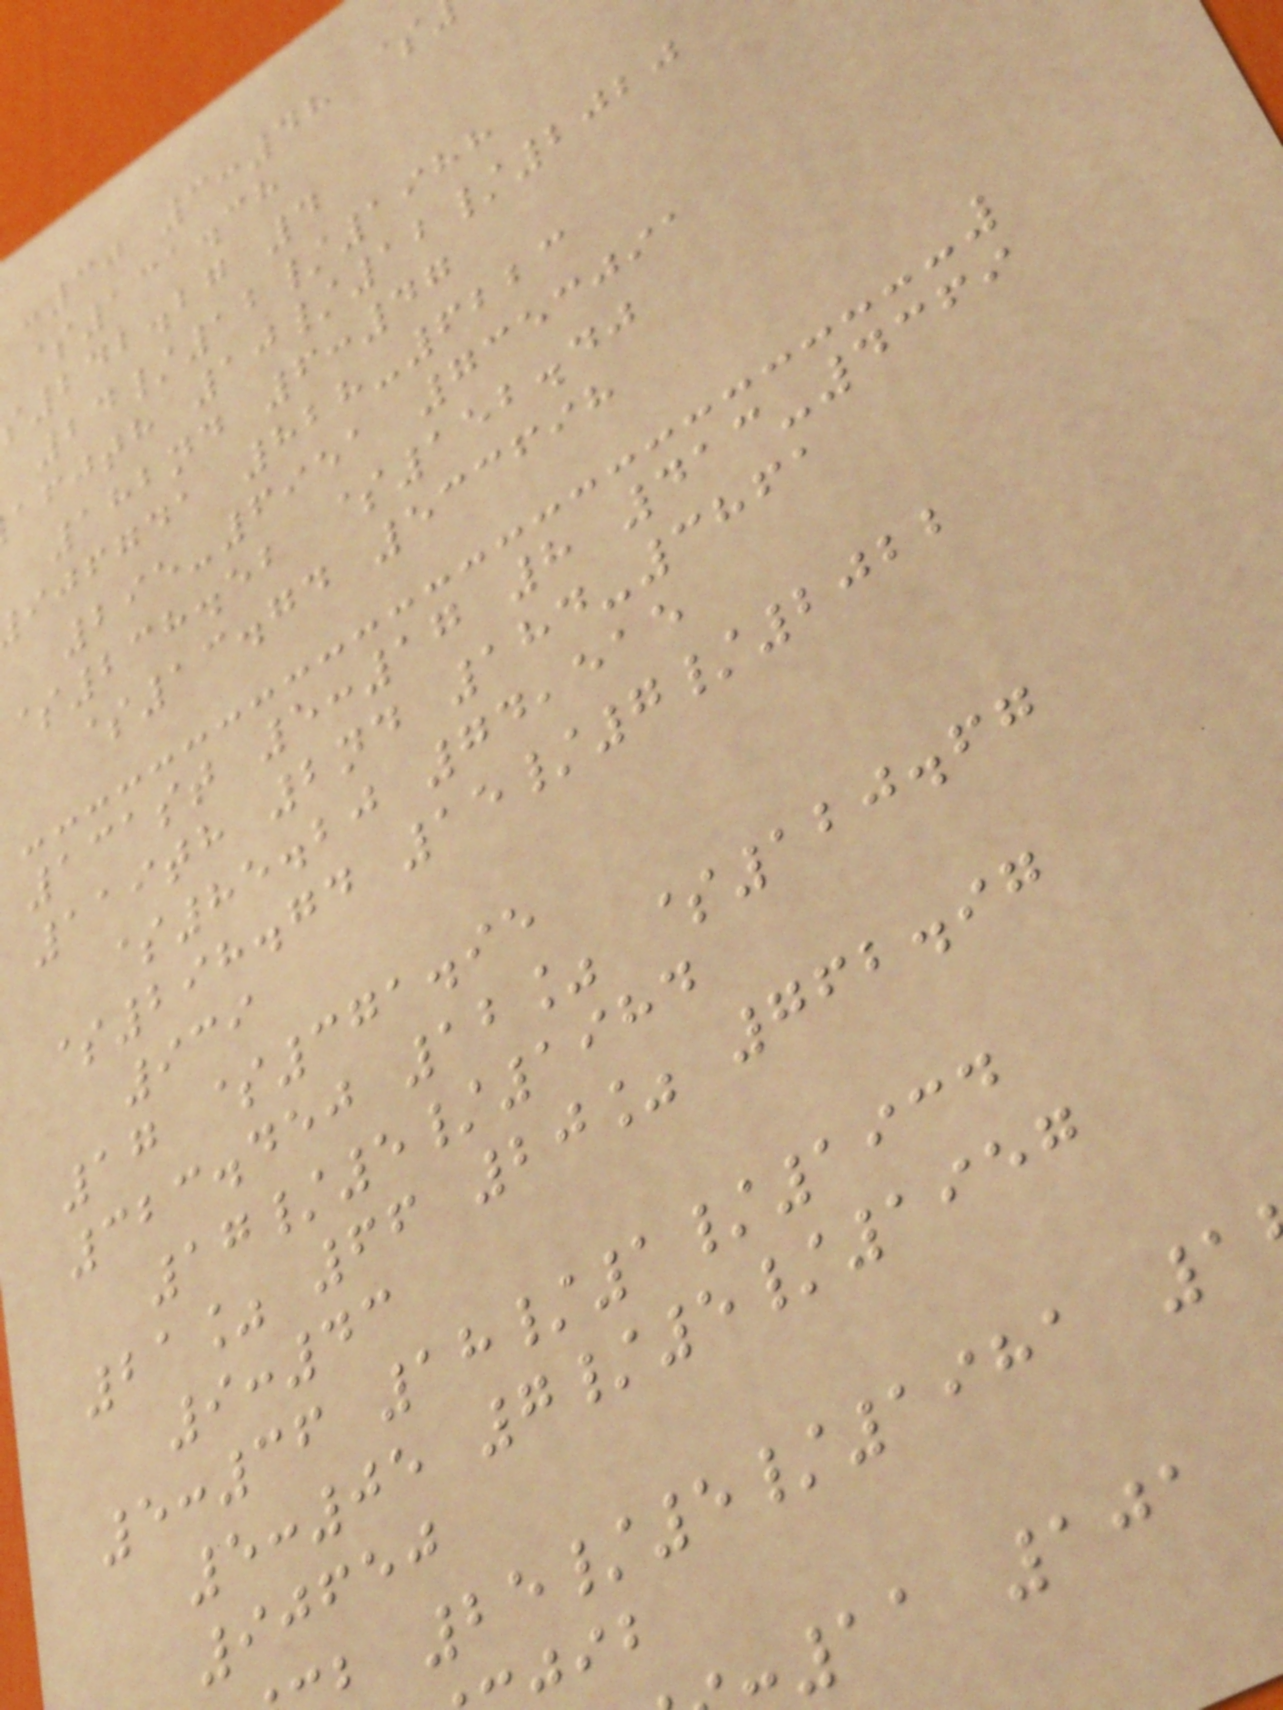:30 3:48 $
$131.38
242.27 4
24/12/1988
afjth 10/12/2020
182nd 6:47
ijfgda 828-6223
295-6951 7353091
$238.52 $152.40
$13.74 533698
131st 5:17 8 413-4369
119th 2nd 184-3861
$85.20 74,515
$298.74 15/7/2022
939
17 $371.95
323.450 12% $120.67
17/5/1984
21% 66 20% 762.97
9:43
5:36 18/1/1934
5:05 7/5/1957
90650
b 25/5/1981 1
11 101
